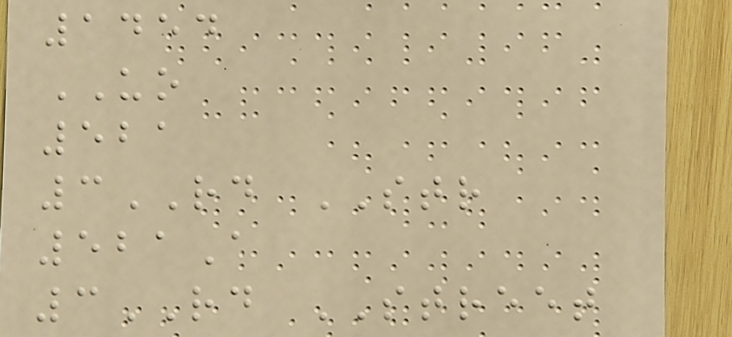1454
UO
521
3RD STR
521A
3RD STREET
